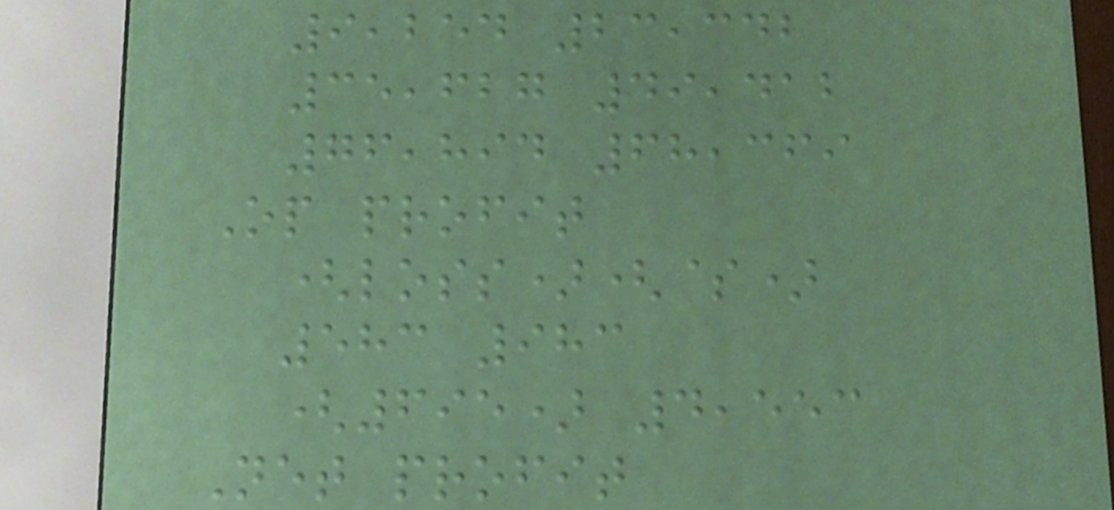9,254 23,342
35,627 49,412
76,894 68,369
Op profit
(loss)($)
583 983
(695) 4,553
Net profit
